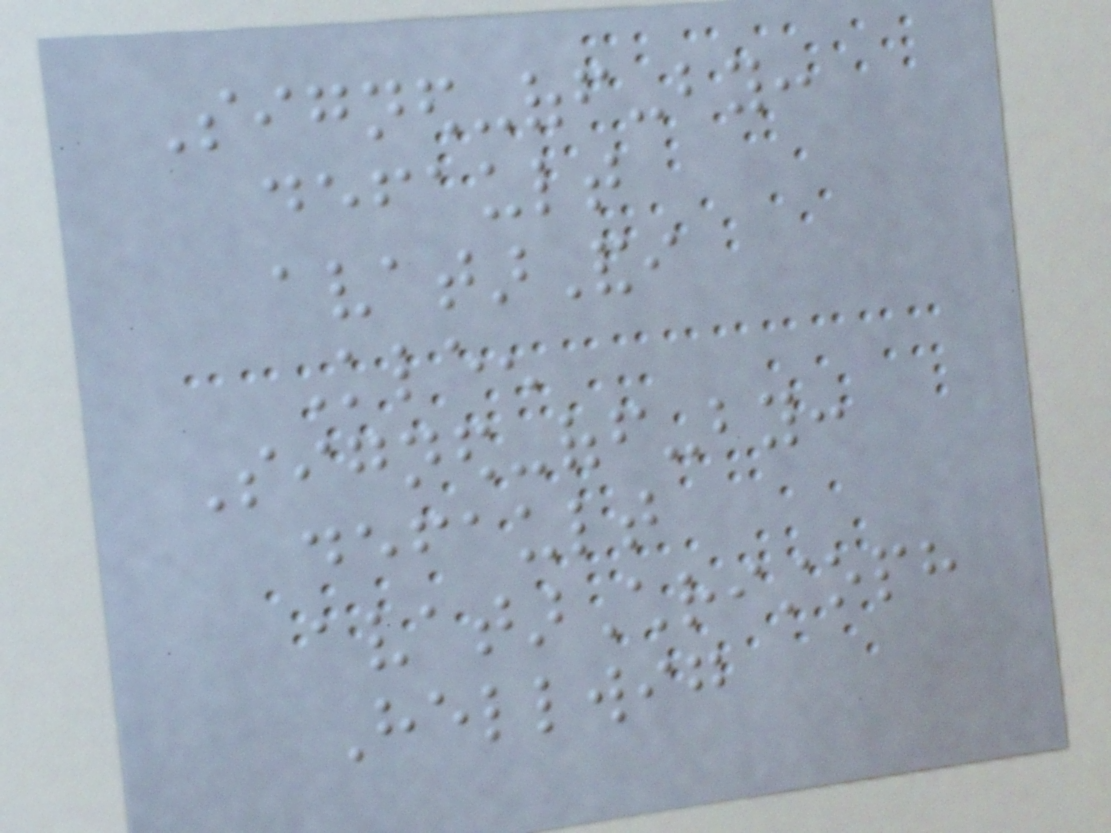Signed-off-by:
default
avatarAndi
Kleen
Signed-off-by:
default
avatarChristoph
Hellwig
